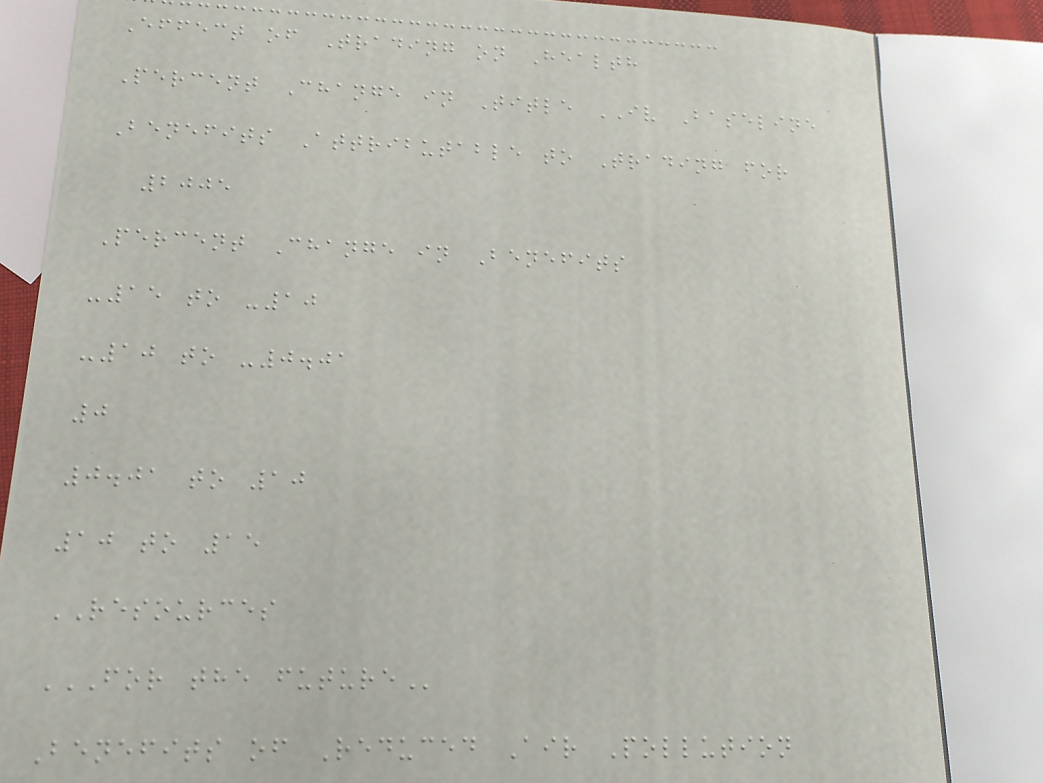Effect of Trading on Health
Percent Change in Title IV Baseline
Benefits Attributable to Trading for
2005
Percent Change in Benefits
-15 to -10
-10 to -0.01
0
0.01 to 10
10 to 15
RESOURCES
FOR THE FUTURE
Benefits of Reduced Air Pollution
